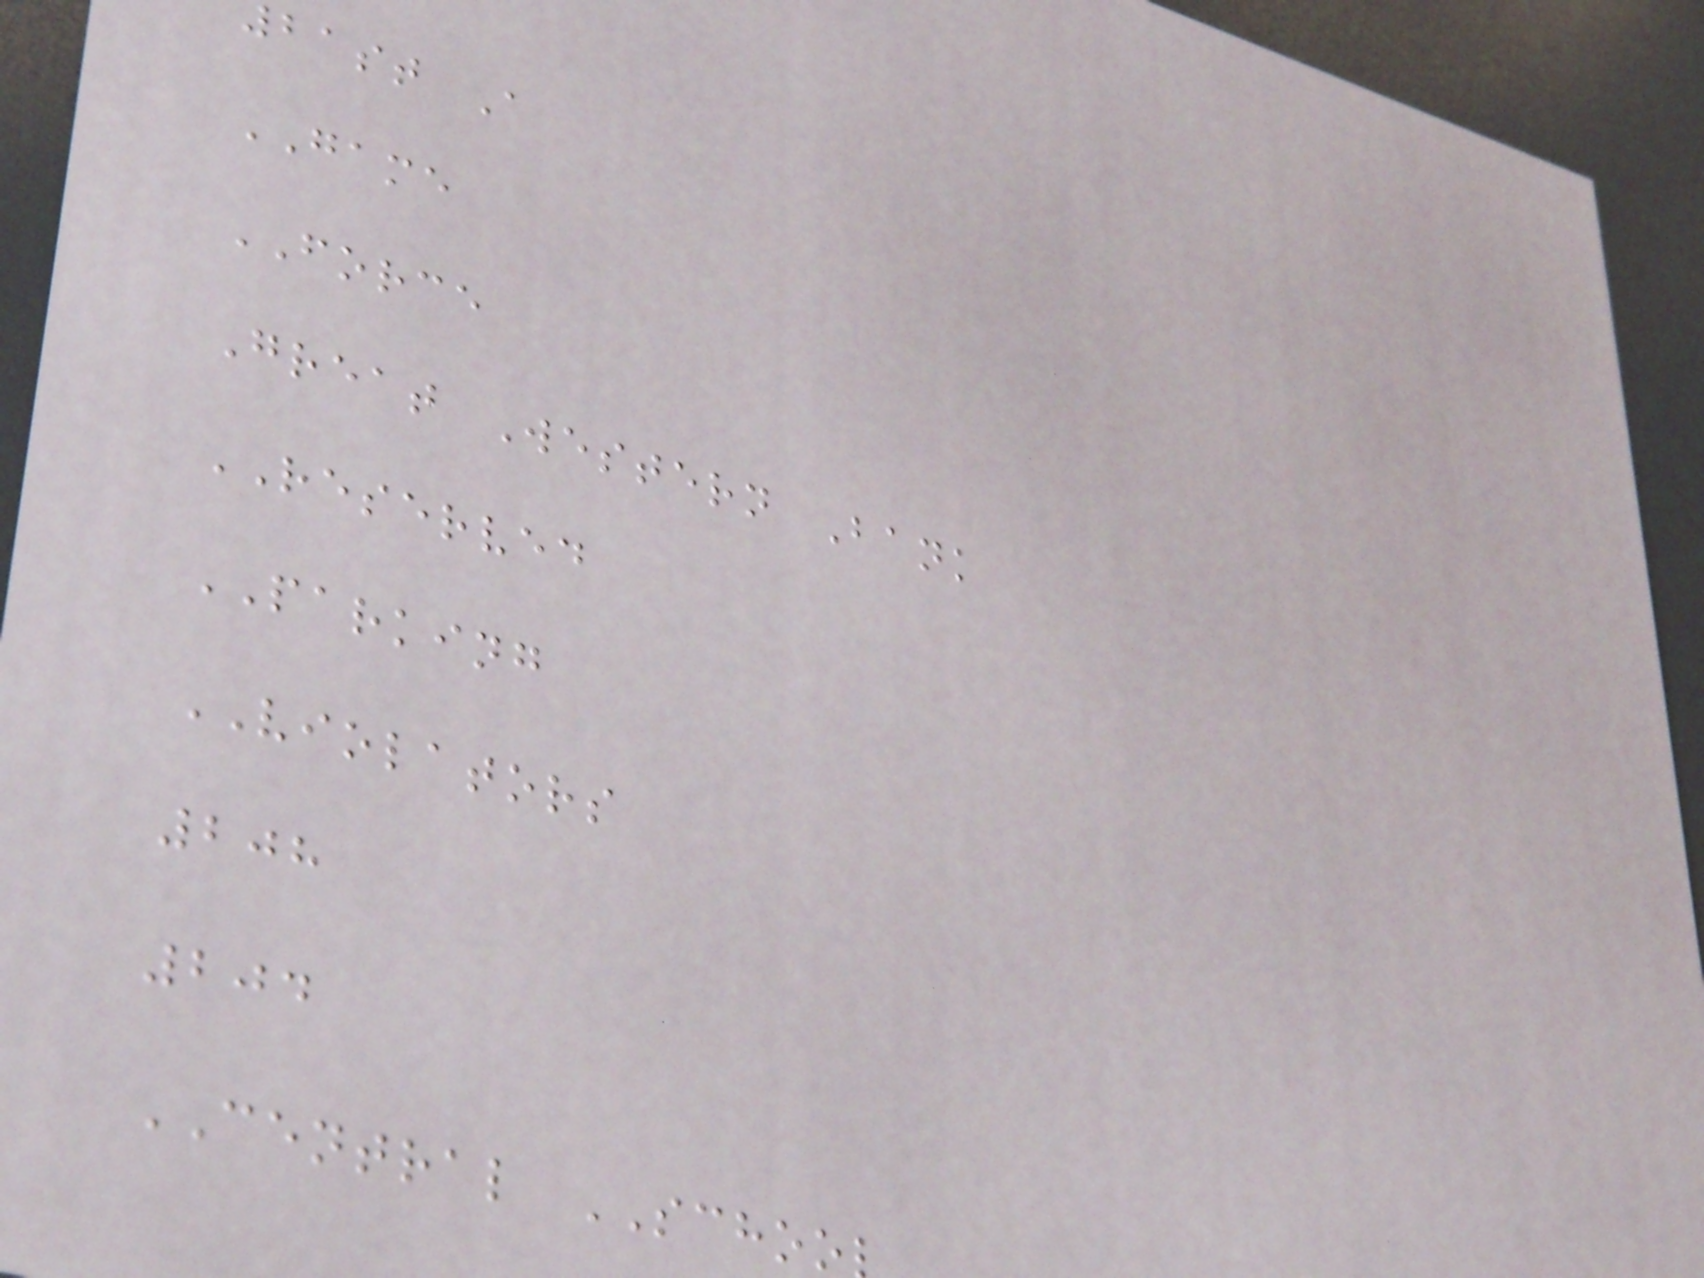bast A
GAME
FORCE
Great Western Bank
RESERVED
PARKING
VIOLATORS
208
204
CENTRAL SCHOO
